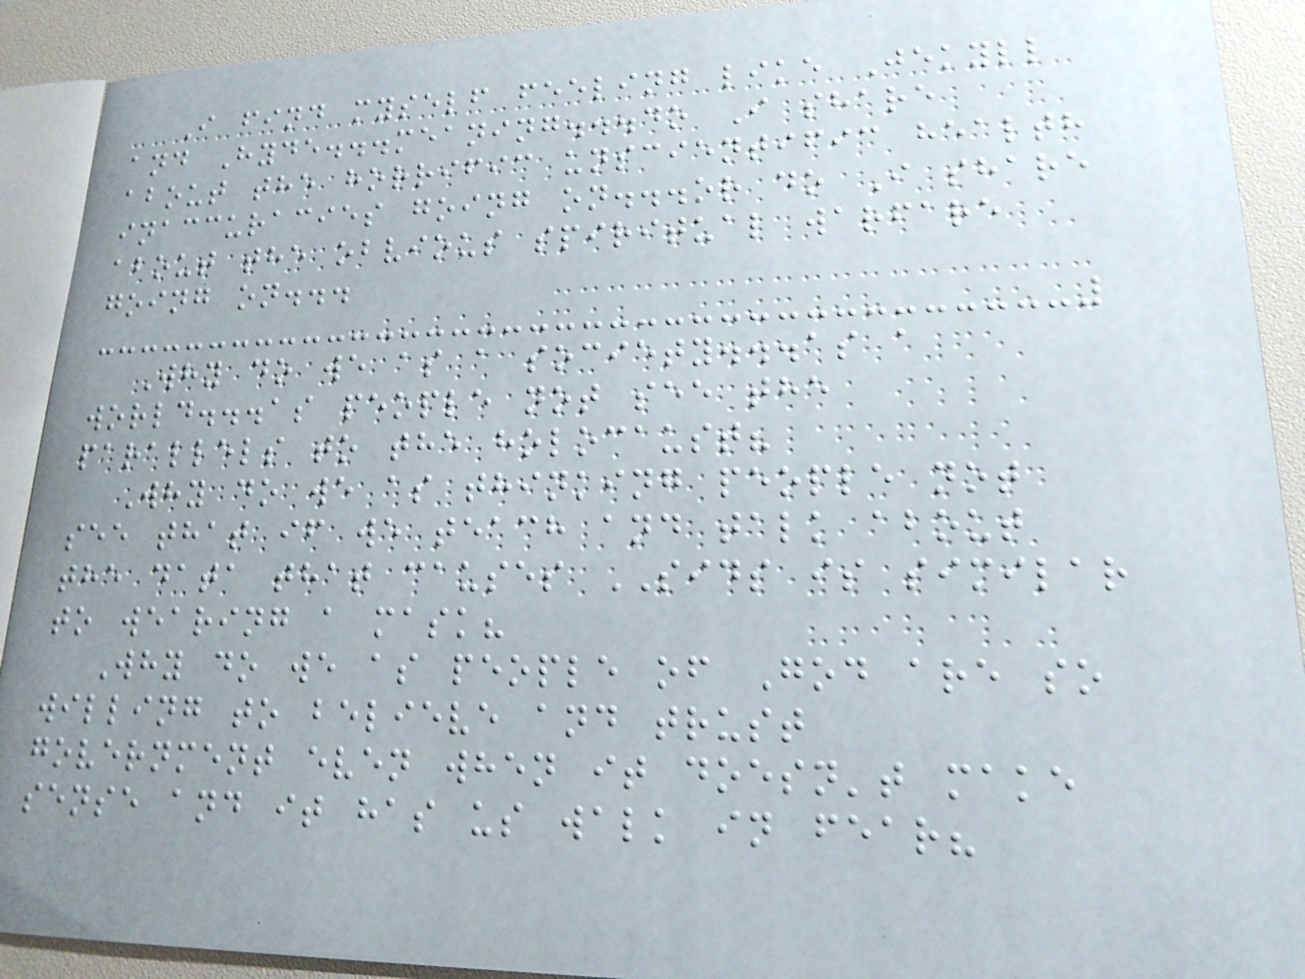I find myself feeling like Jekyll
and Hyde...meaning...do I share
about the horrific unscientific health
inaccuracies going on...or do I share
about the obvious spiritual warfare
going on...
Why do we as a society...as a
world...as people not see the
parallels to the holocaust?
Why do we as thinking people not
see that if we teach and talk about
the data that causes SIDS is similar
to wearing a mask?
Why do we as people of God are so
willing to believe and trust
government even when it doesn't make
sense and it has us walk in fear?
